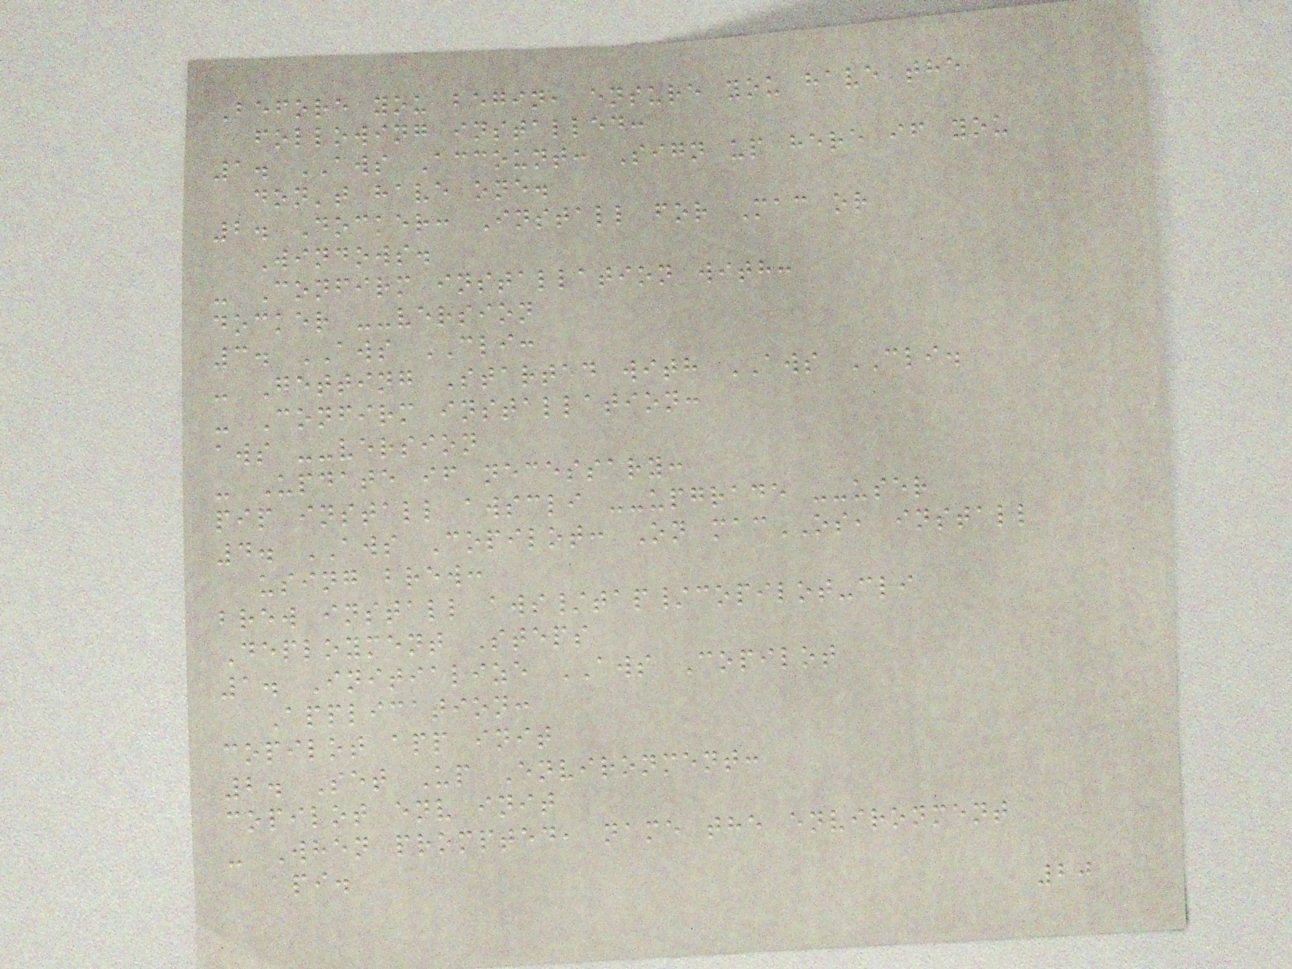Before you begin, ensure you have the
following installed:
1. AWS Account: Sign up here if you
don't have one.
2. Docker: Install for Mac or
Windows.
- Confirm installation with:
docker --version
3. AWS CLI:
- Getting Started with AWS CLI.
- Confirm installation:
aws --version
- Update if necessary:
pip install awscli --upgrade --user
4. AWS Copilot: On macOS, install
using brew:
brew install aws/tap/copilot-cli
Deployment Steps
1. Initialize AWS Copilot
Application:
copilot app init
2. Set Up Environment:
copilot env init
- When prompted, name the environment
api.
20
